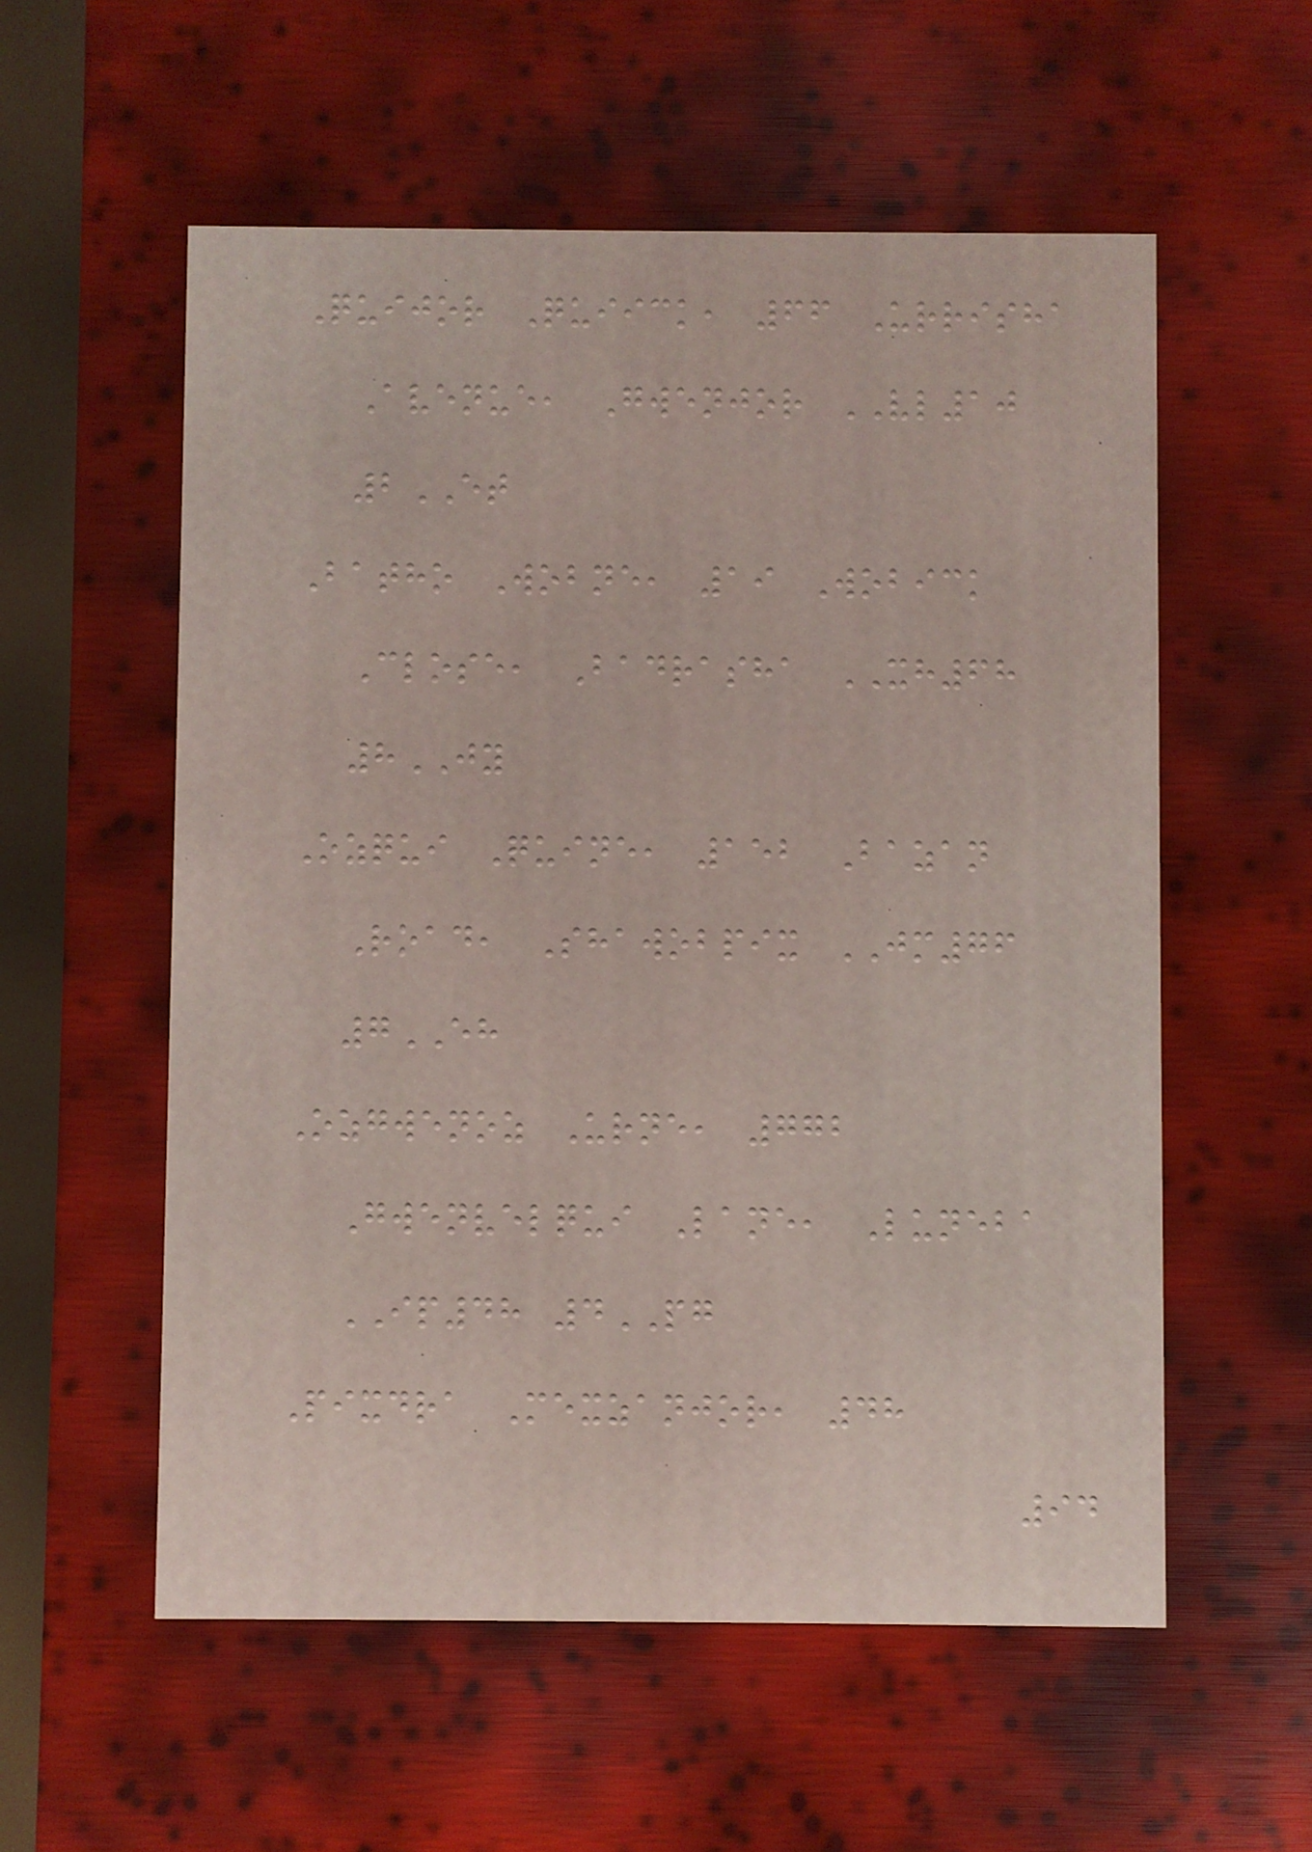Quijor Quiick, 66 Urrisha
Avenue, Gwenjor VL10
2ET
Batho Wobne, 19 Wobick
Close, Badrasha XH68
8JY
Ozqui Quine, 152 Bazan
Road, Shawobpix JM76
7EH
Ozgwenoz Urne, 772
Gwenvelqui Lane, Luneba
IP48 4PG
Pixdra Mexzanjor, 48
94
